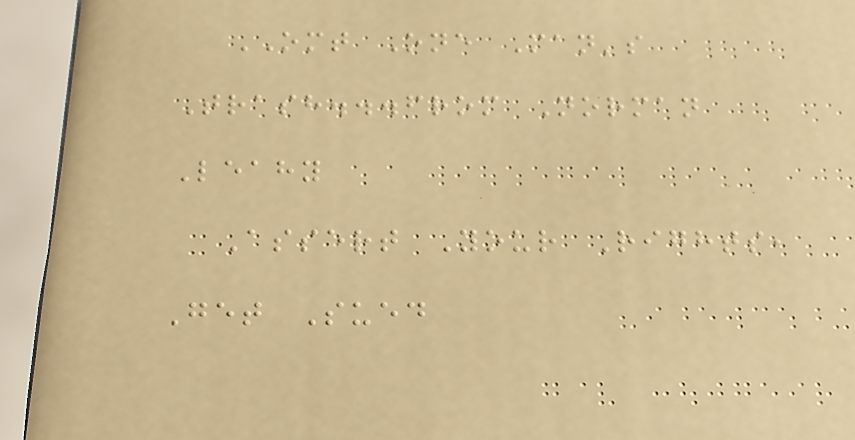OMT One Man's
Trash...from Norman
Leahy
Assert Your Rights,
Get Sued
